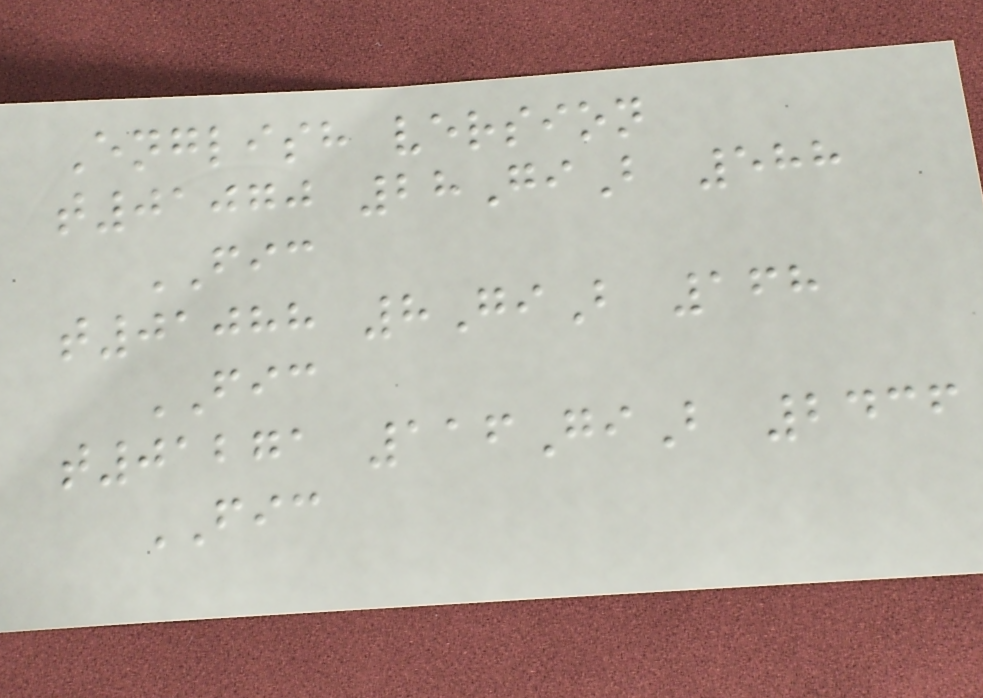English version
t01070 28GiB 588
FIC
t01088 8GiB 168
FIC
t01271 116GiB 2436
FIC
